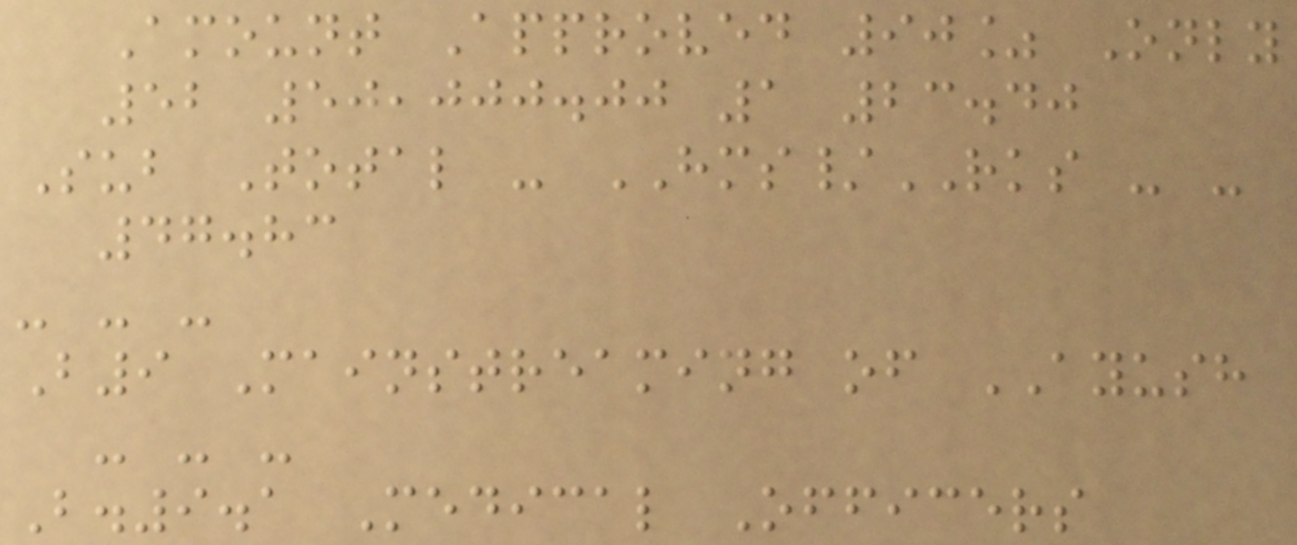Amount Approved 90% Only
52 50,000.00 1 23.40
Sub Total - HMS/RKS - -
47.83
- - -
B9 Mainstreaming of AYUSH
- - -
B.9.1 Medical Officers
